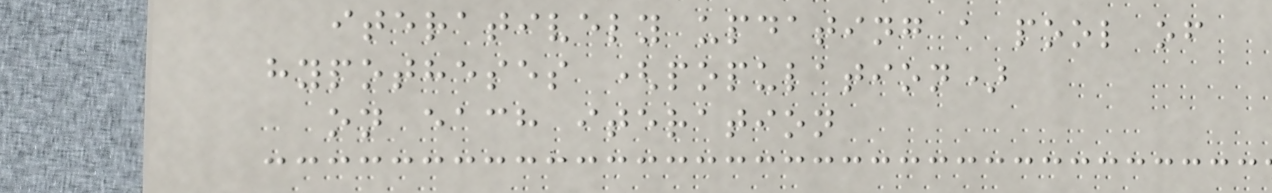iteratively updating a pool of
hypotheses (population)
on each iteration
